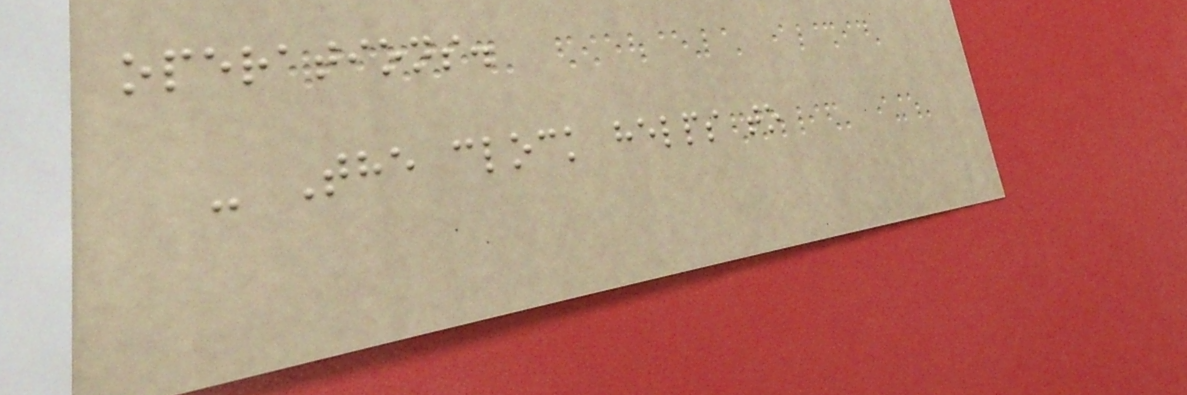operations.
- The clock helps to
